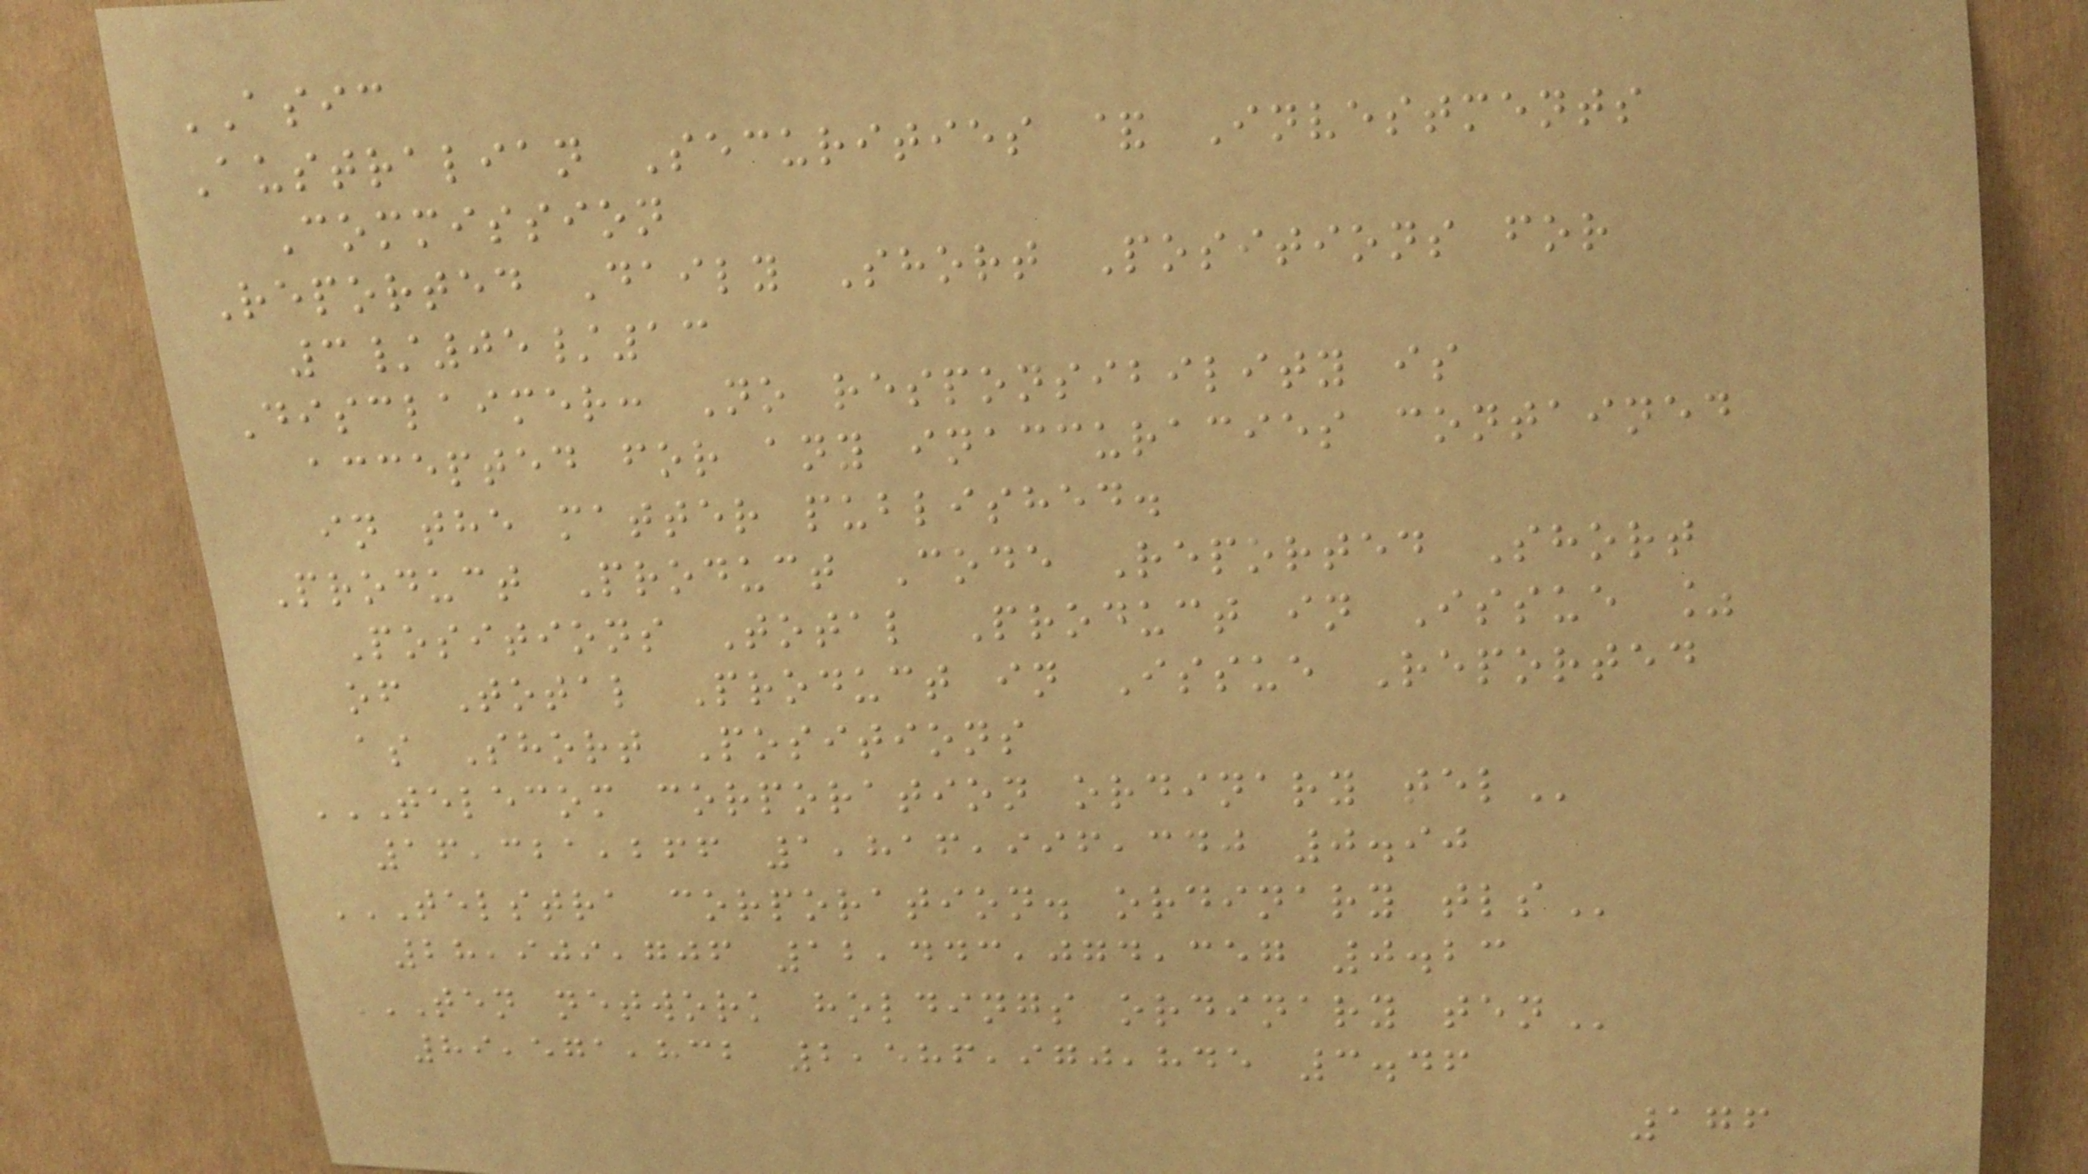ASIC
Australian Securities & Investments
Commission
Reported Daily Short Positions for
3/05/13
Disclaimer: No responsibility is
accepted for any inaccuracies contained
in the matter published.
Product Product Code Reported Short
Positions Total Product in Issue %
of Total Product in Issue Reported
as Short Positions
TELECOM CORPORATION ORDINARY TEL
16,321,266 1,816,996,340 0.90
TELSTRA CORPORATION. ORDINARY TLS
28,909,706 12,443,074,357 0.23
TEN NETWORK HOLDINGS ORDINARY TEN
89,571,832 2,586,970,845 3.46
176
